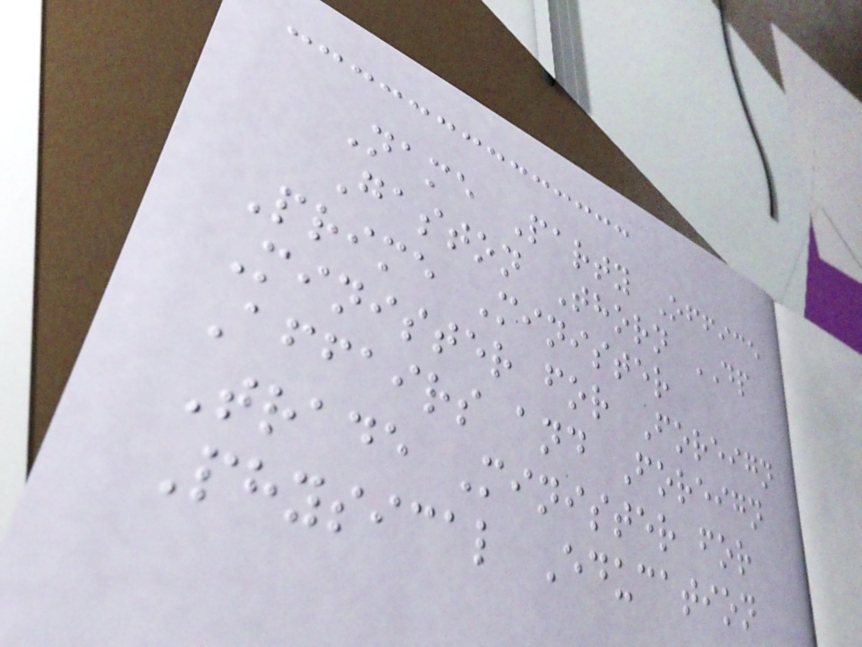Name Party Office
Gaston Thorn DP
Prime Minister
Minister for Foreign
Affairs and Foreign
Trade Minister for
Physical Education
